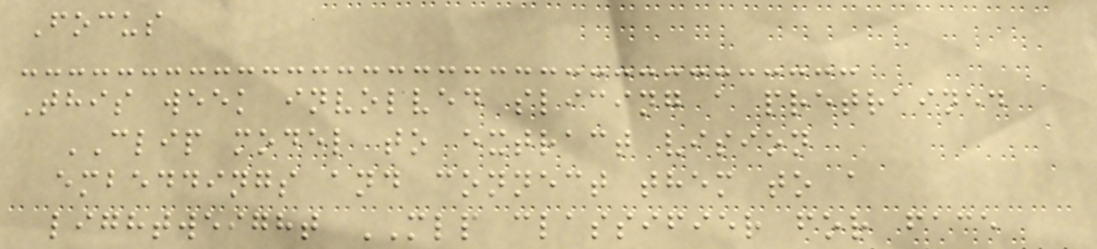Focus
This week involved slicing a pretrained
CLIP model to extract vision
embeddings and connect them to a
lightweight MLP classifier for face
